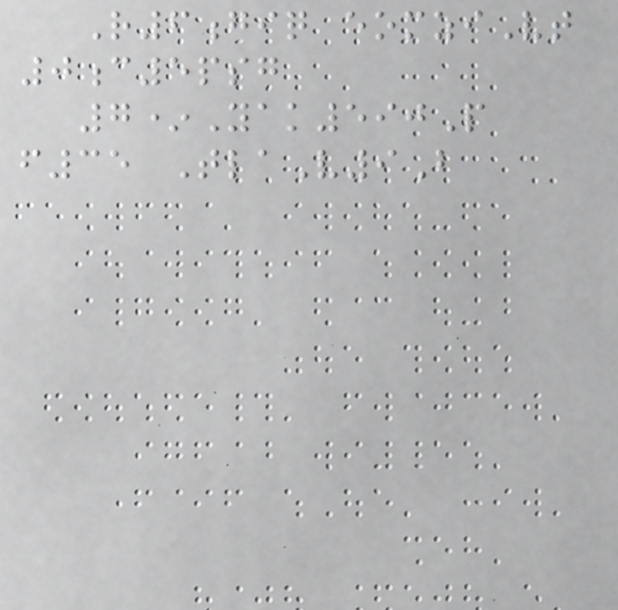R6giq eomziVt
0c5psg
7*Yak590P
f35 TlaV9B
